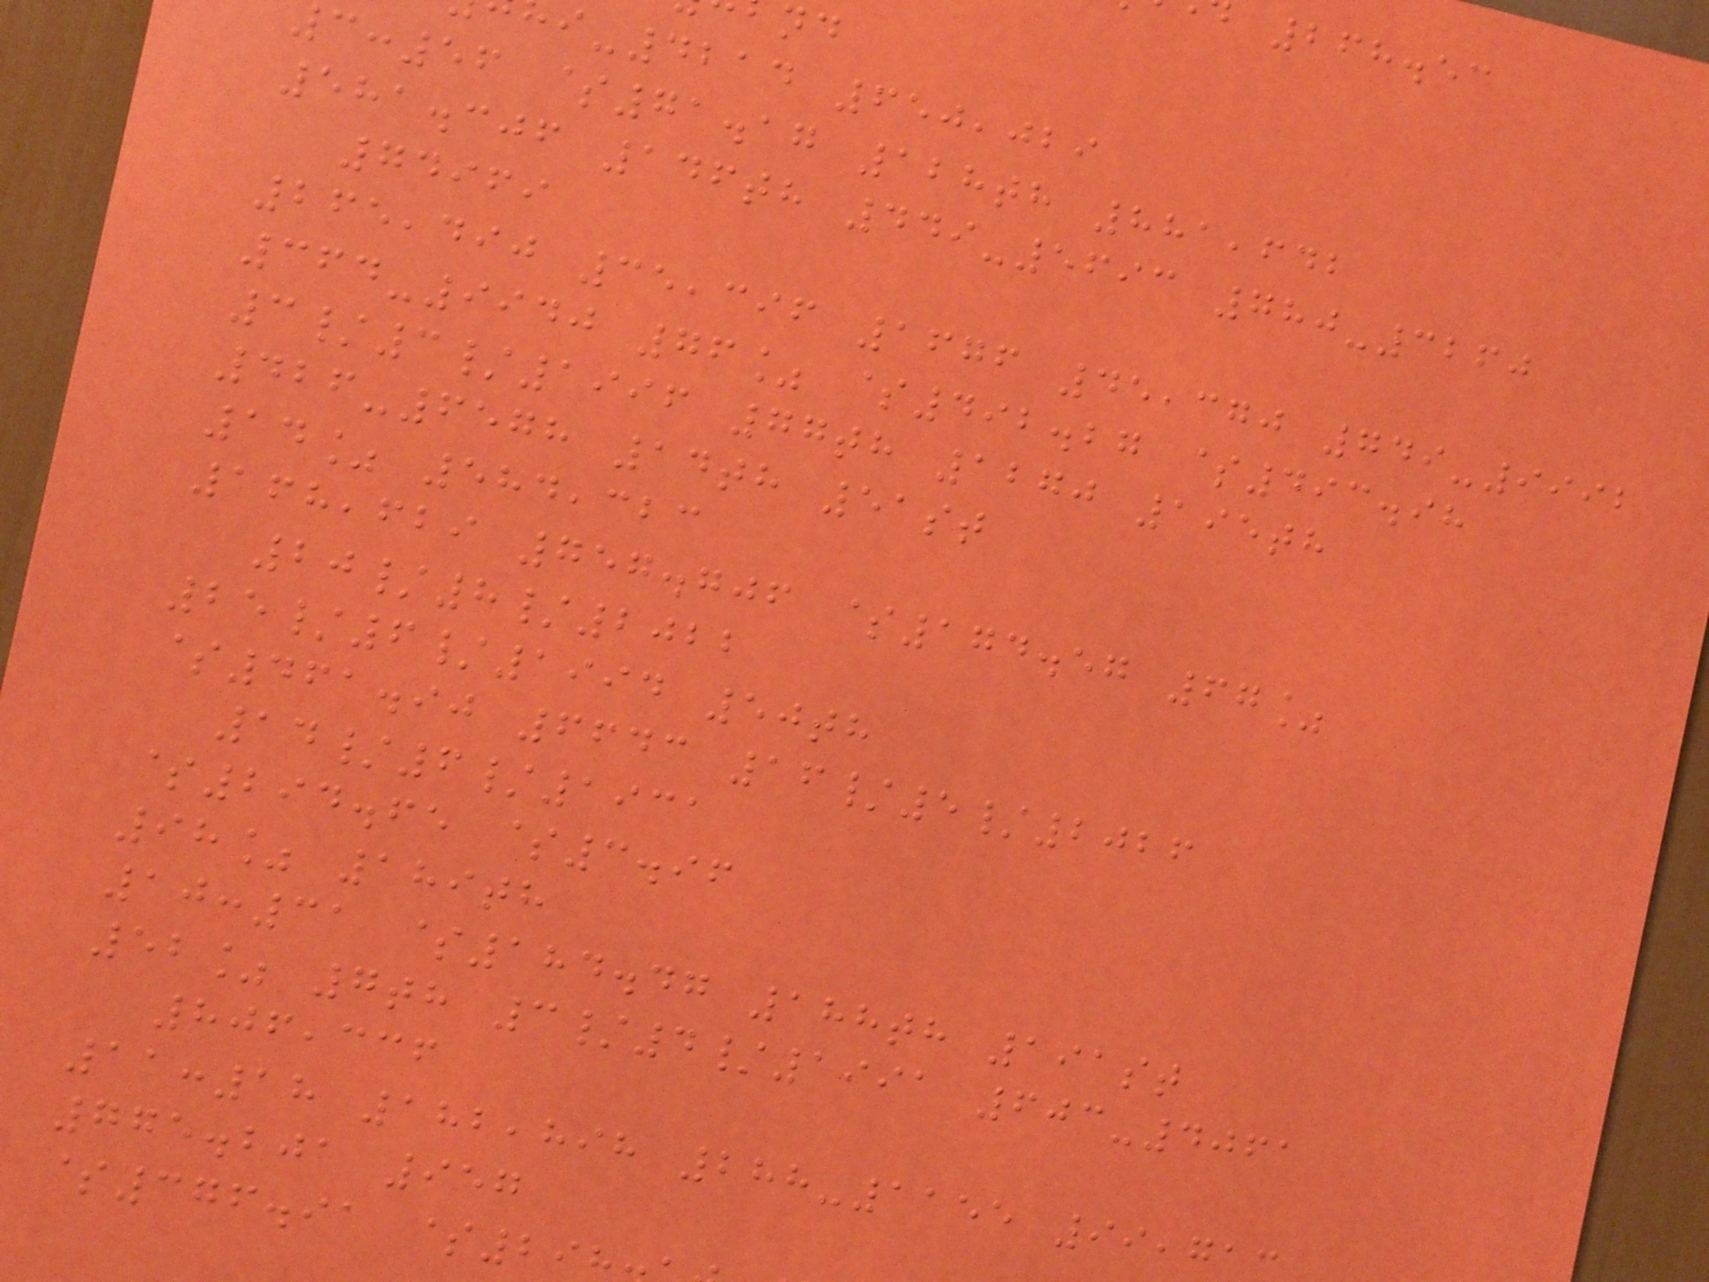-4214 650,029
:56 $71.17 128th 881,642
581.306 146th 449-5693 780-3260
74969
265,490 35,396 1676 45,370 749-9992
364-9940 76% $492.27 $493.98
3/3/1996 77th 1270 195th
426-6578 14th 51st
14% 584,323
168,629 757.706 $174.57 67%
20/8/2022
25/6/1994 50th
$461.90 6643 16/5/2026
14/6/1931
$294.65 $3.96
98% 189th
10:31 $184.47 188th 191st
52% 7th 3/4/1991 603-4061
806,336
11:18 182,898 288-1155 99,71
775.201 957
$376.91 $29
